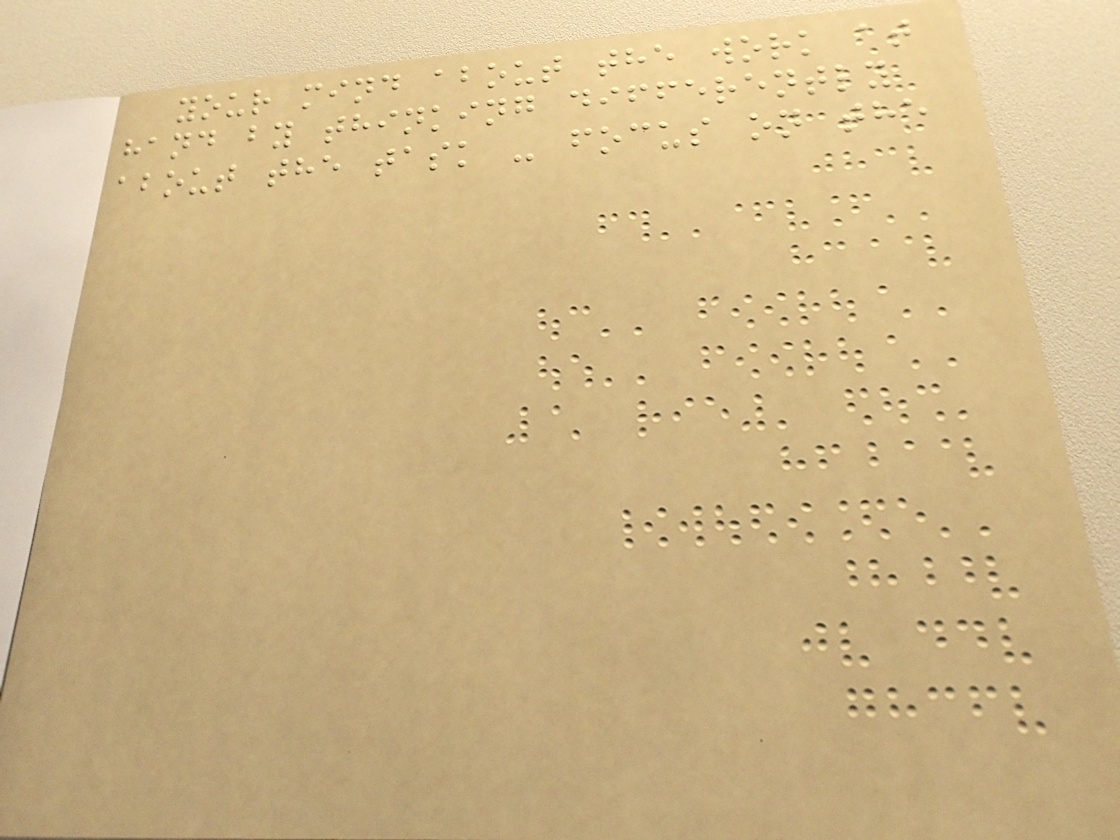your mind about the work at
hand by thinking differently
about the task - focus on the
